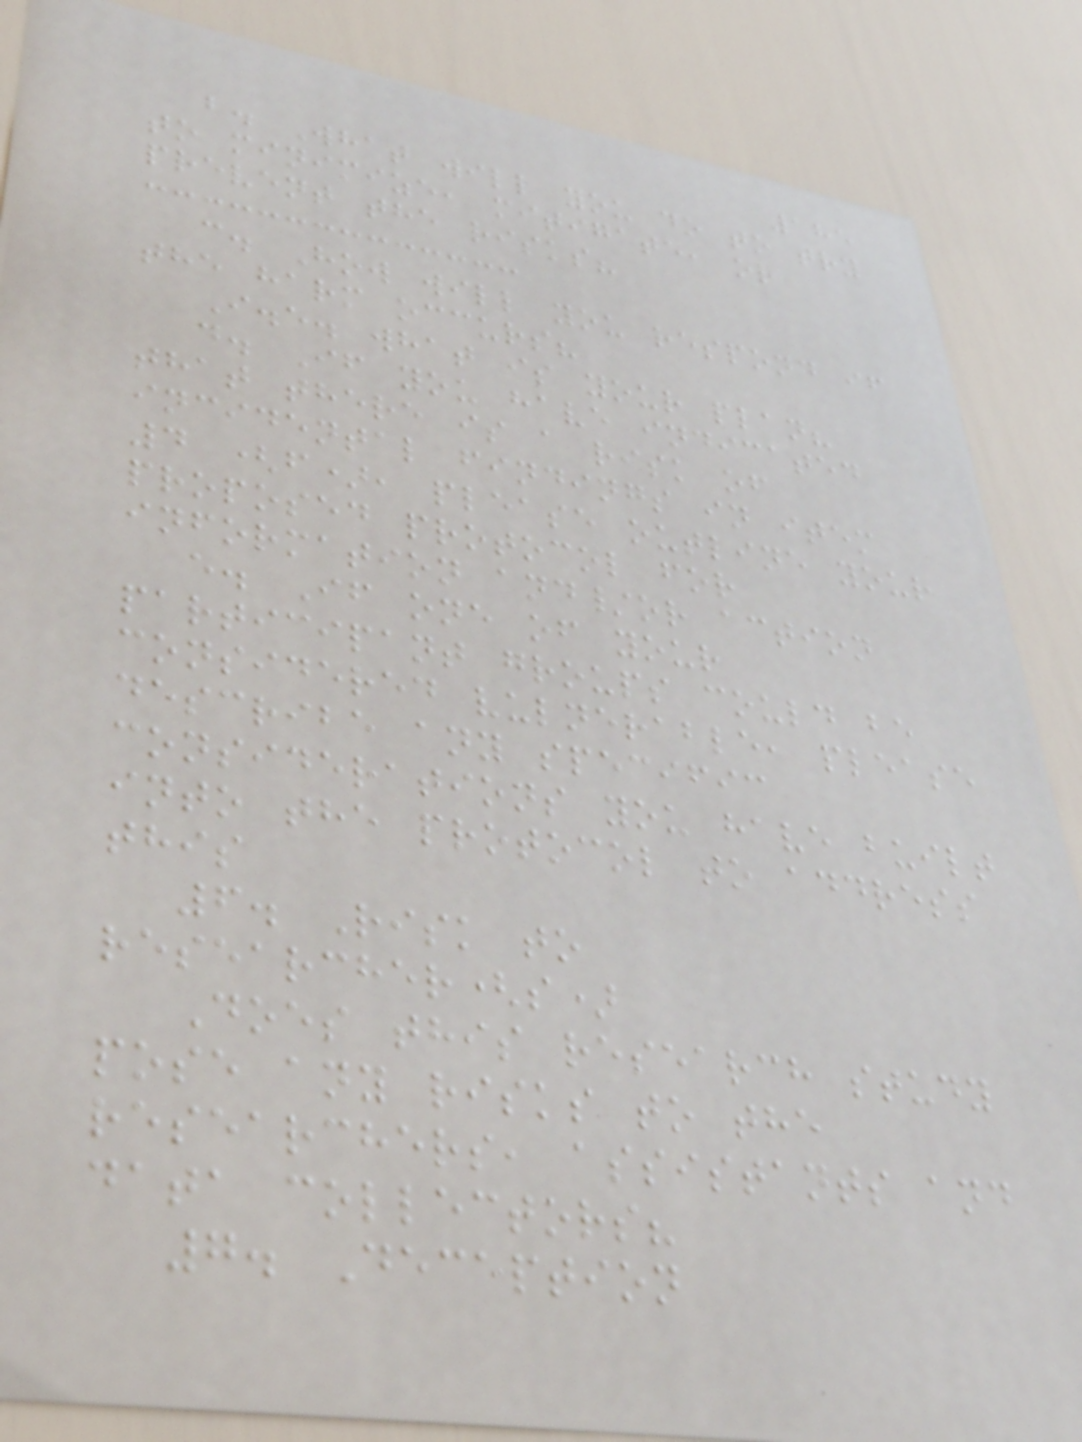185
b. What will you do to try
to minimize, mitigate, or
prevent the risks?
c. How will you respond if
the harm occurs?
I.e. what is your plan?
d. If you have indicated
that there is a risk of
incidental findings in item
4 (f), please outline your
proposed protocol for
information and/or action
e. If one of your
participant groups could be
considered vulnerable, please
describe any specific
considerations you have built
into the protocol to address
this
6. Risk to
researcher(s)
Does this research study
pose any risks to the
researchers, assistants and
data collectors?
7. Deception
